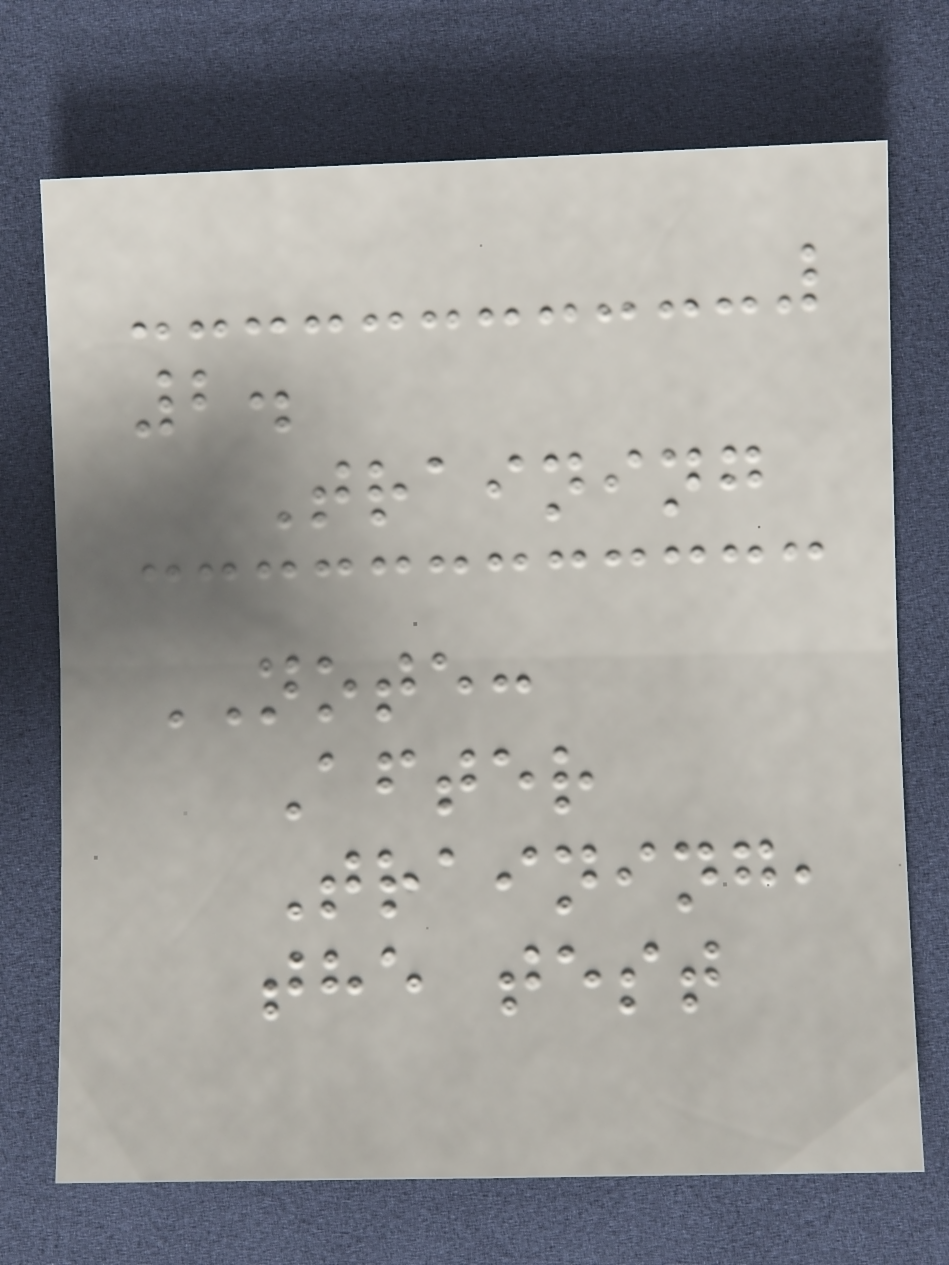2.
Training
NOTE:
After
Training,
the test
